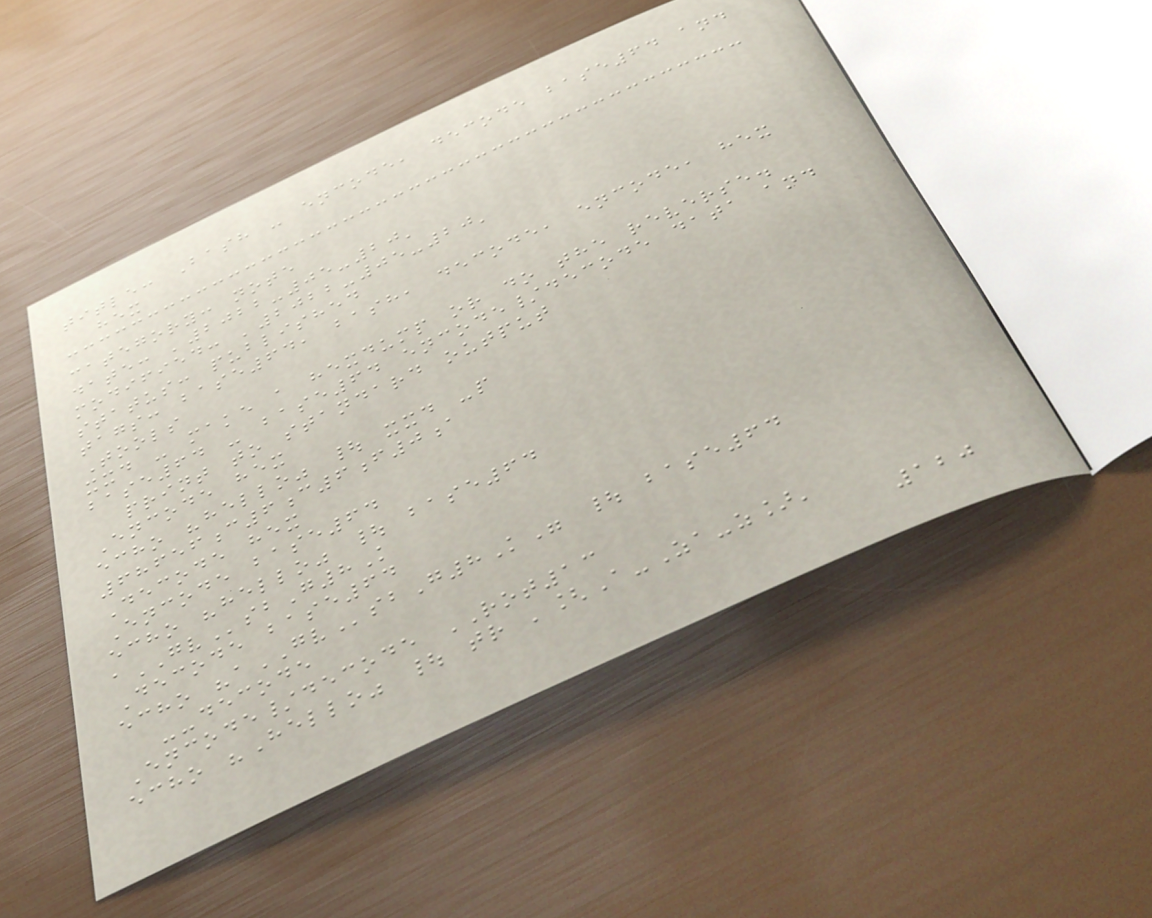title: Bash - encode, decode base64 and
hex
category: note
date: '2022-05-20'
modified: '2022-05-20'
status: published
tags: base64, bash, decode, encode, hex
Tools
xxd - make a hexdump or do the reverse.
base64 - base64 encode/decode data and
print to standard output
Encode hex
echo "hello" | xxd -p
68656c6c6f0a
Decode hex
Encode base64
echo "hello" | base64
aGVsbG8K
Decode base64
echo "aGVsbG8K" | base64
--decode
Encode/decode ROT13
echo "Hello" | tr '[A-Za-z]'
120
